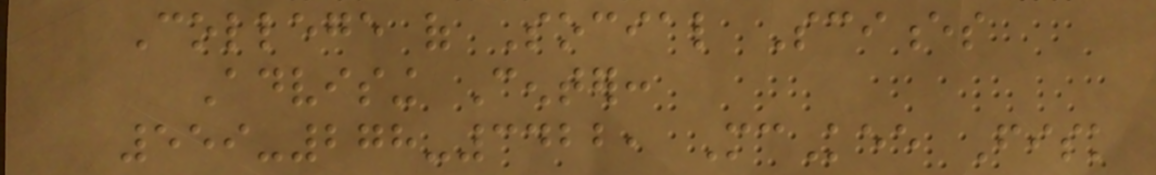College of Social Sciences
Advising Center:
559-278-3422, McKee Fisk
